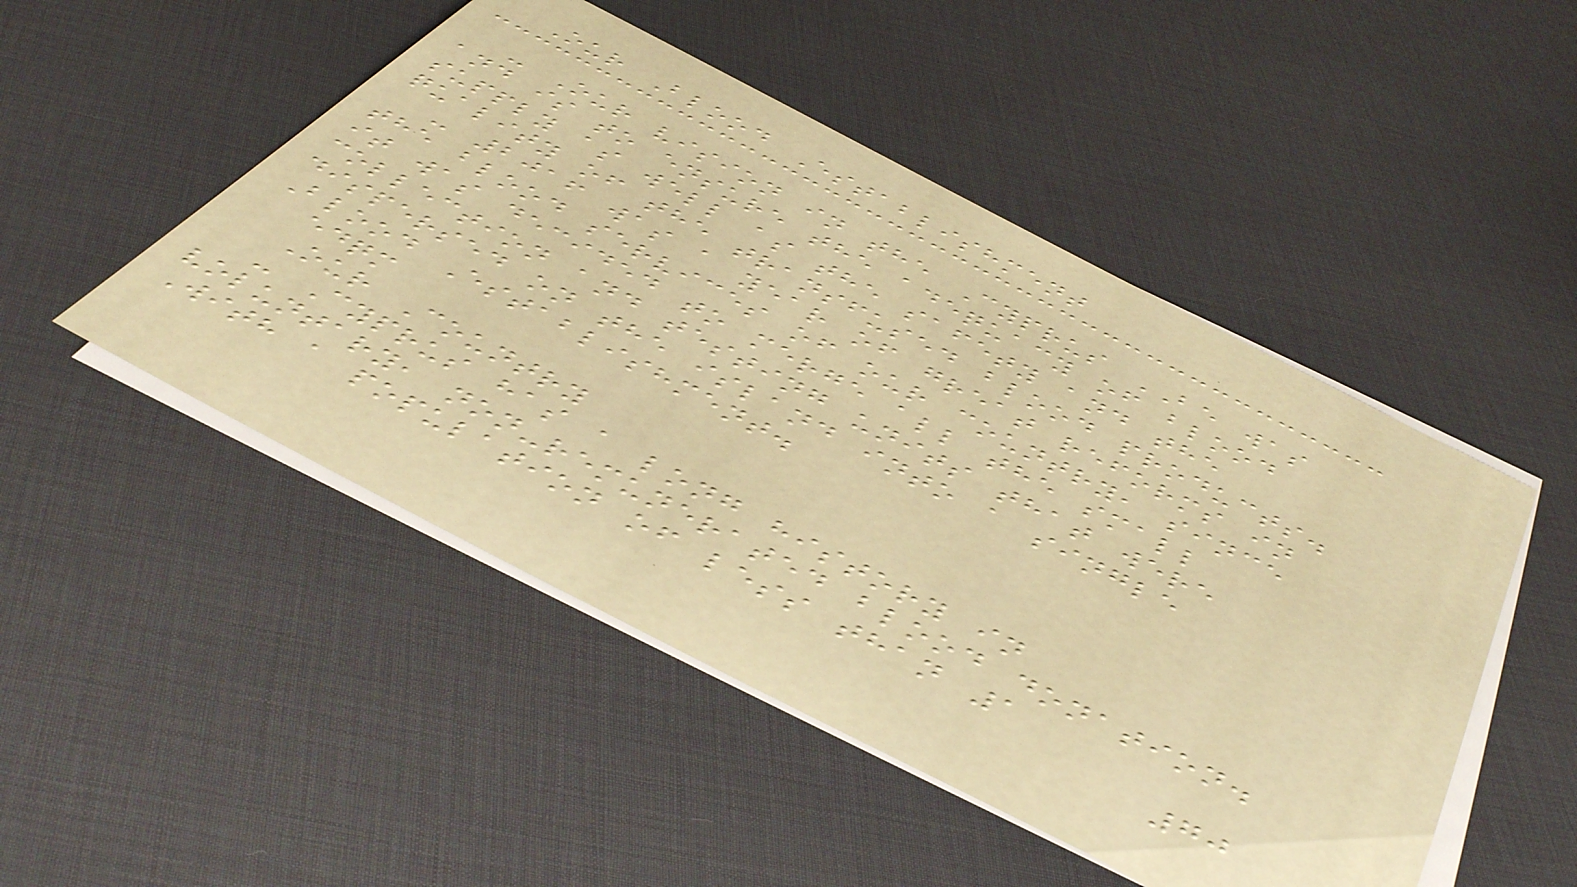Our Blood Establishment
- Our vision in the Cyprus BE was
and is to ensure the adequacy of blood
supply as well as the safety and the
quality of the transfused blood products.
- 2016 was a year of great reforms in
the blood services of our country, since
it was decided to merge all the small
collection and testing units that were
dispersed on the island into a single
Blood Establishment.
edqm
Our Country
- Cyprus has a long history in
voluntary, non-remunerated blood donation.
With a population of less than 1
70
